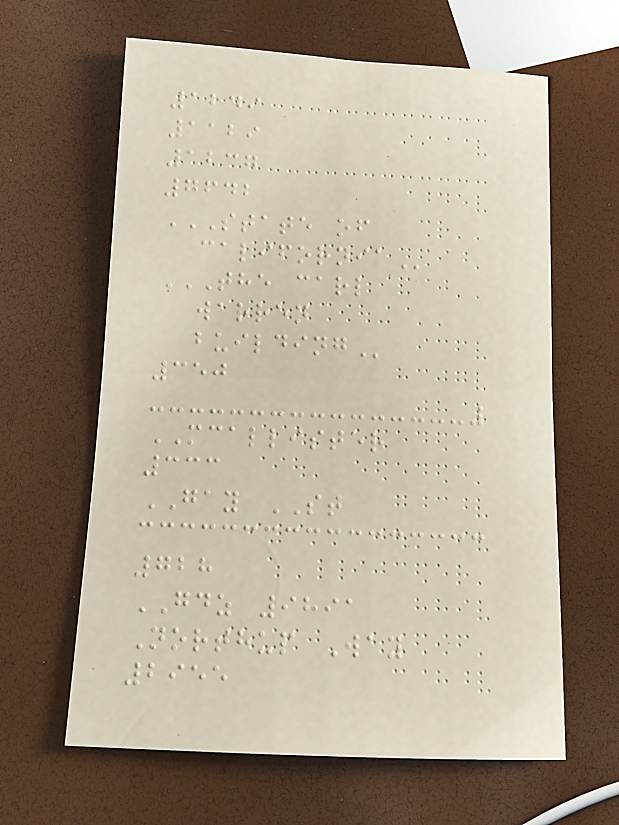1249
1129
1237
7642
STATE OF
CALIFORNIA
THE CARL
WARREN
BUILDING
350
MCALLISTER
333
GAY ST
728
GDZ 9891
Northup Way
2955
